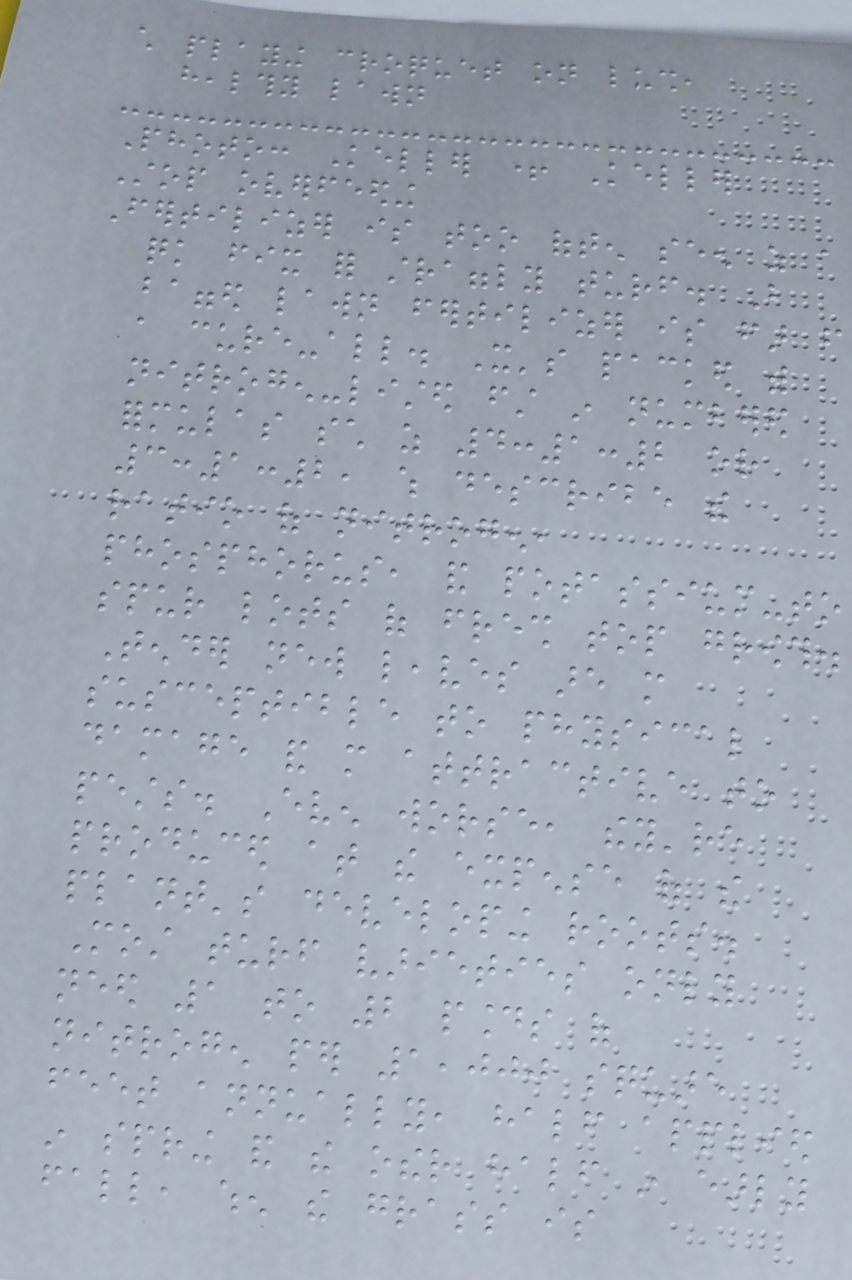child playing croquet on lush,
healthy lawn
Photo: Keller + Keller
Stop overfeeding
Fertilizer is too often seen as a
quick fix for straggly turf. But
bagged lawn fertilizer is far from
a cure-all. It's packed with
nitrogen-listed first in numbered
formulas such as 4:1:2 or
3:1:2, which describe the
ratio of nitrogen,
phosphorus, and potassium-to
spur lots of fresh top growth.
Tender new leaves are more
susceptible to physical
damage and more attractive to
pests. Even worse, they're
produced at the expense of the
plant's developing roots.
Most turf varieties only
need 1 to 2 pounds of
nitrogen per 1,000 square
feet annually, half applied
in spring and the other half in early
fall, when the grass is
